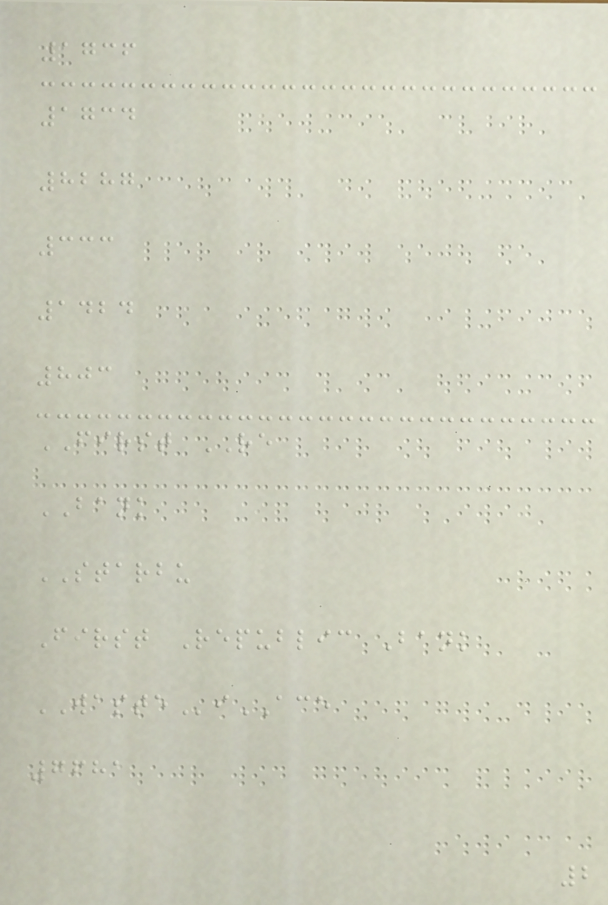1736
1734
8287
333
1424
803
FIRST RE
BANK
STARBU
First Republic Bank
WASTEiACE
7681
2
